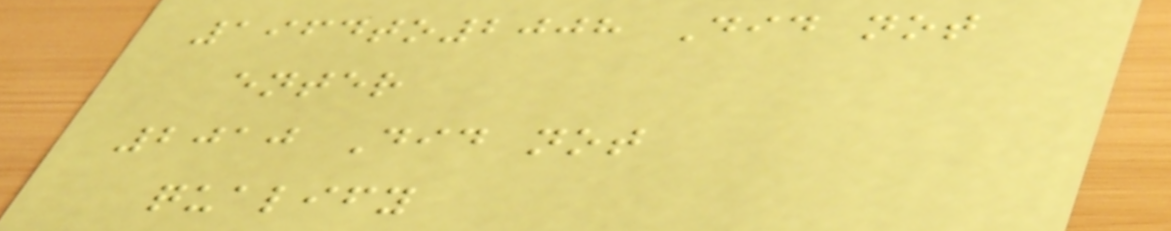1964to2008 Did not
enter
2010 Did not
qualify
